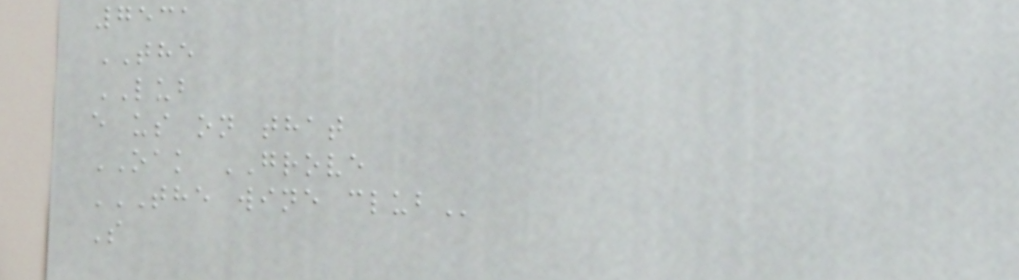7531
THE
LUB
e us on that
OAK GROVE
THE WINE CLUB
S
